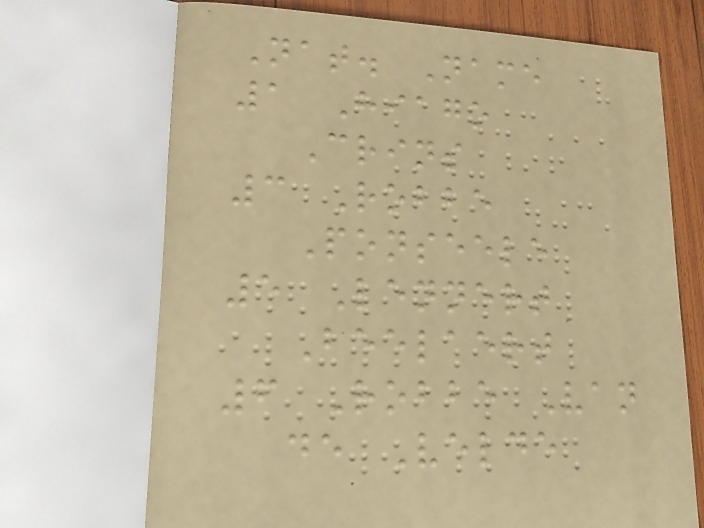Nat. Name
1 Hiago
Crins
3 Robbe
Ponseele
5 Lennert
Beelaert
6 Robbe Van
de Velde
